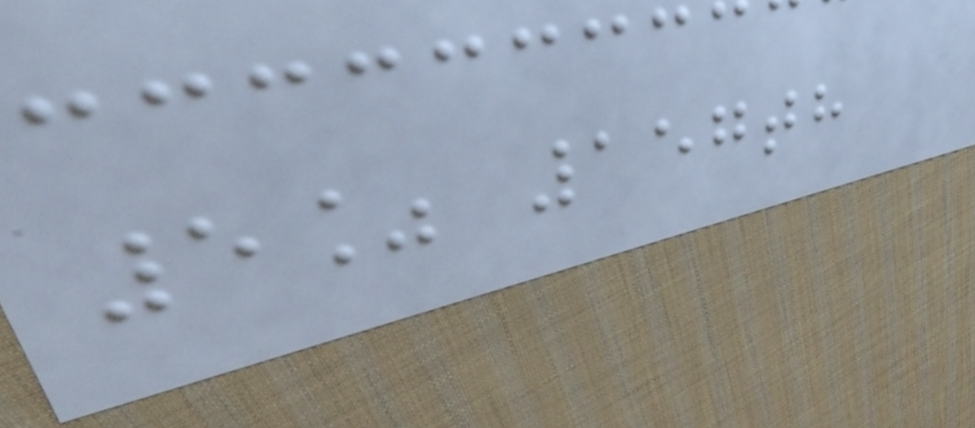5% 157th
